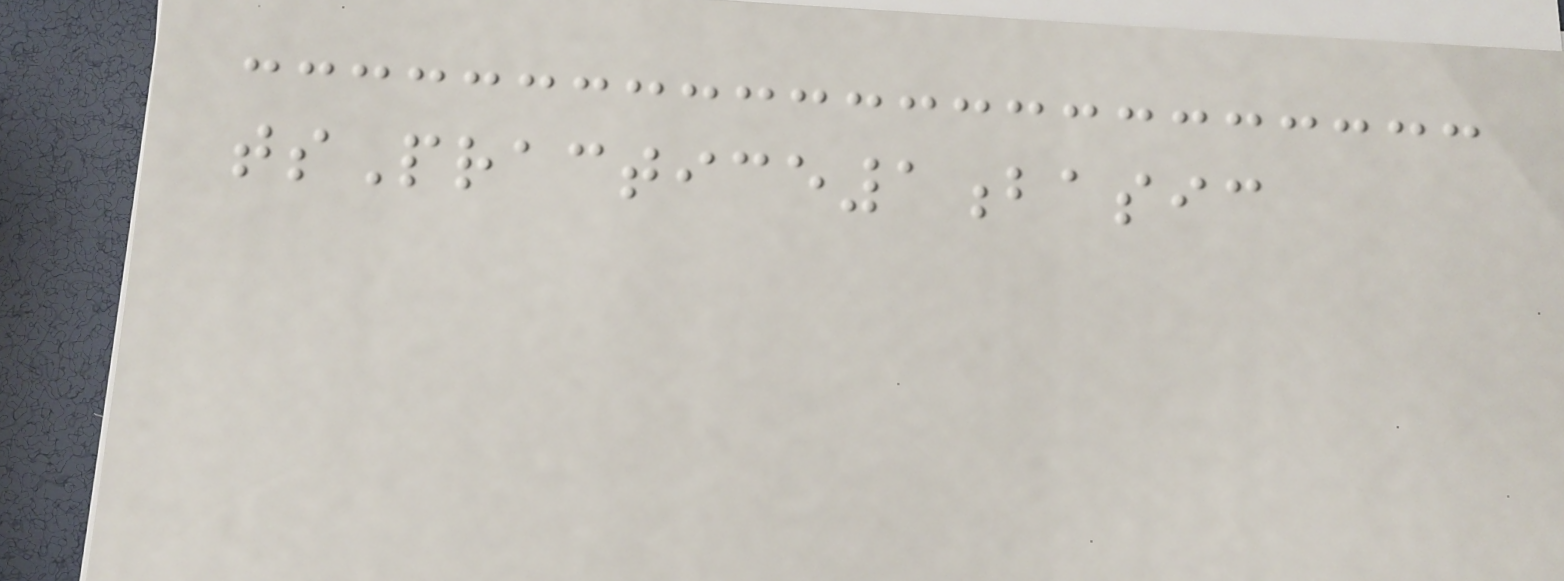tsPractice1basic
